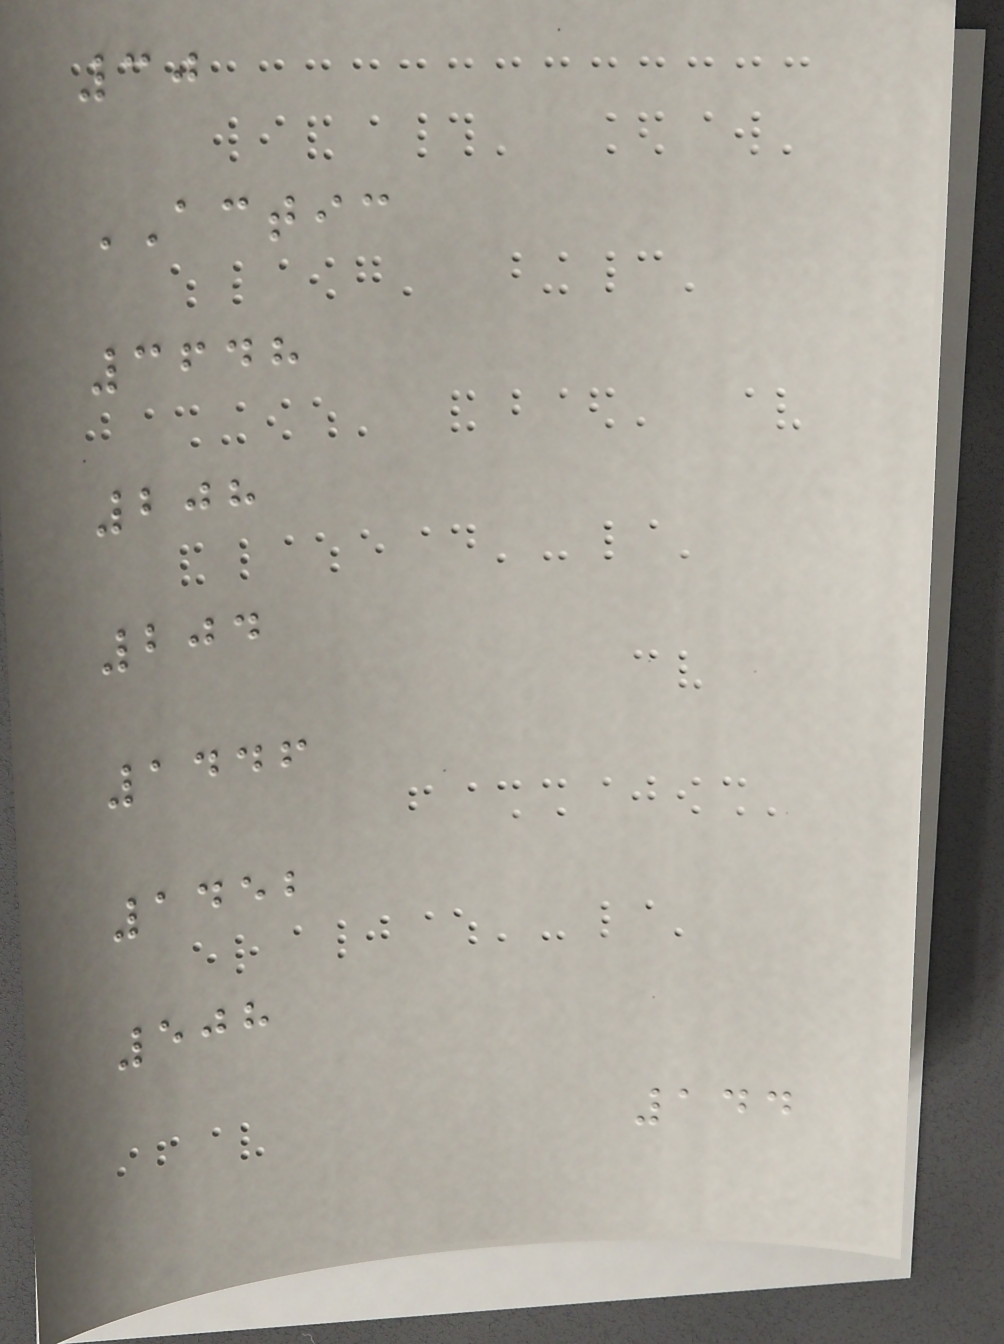30
ACTIC
3648
208
204
1446
1452
508
144
